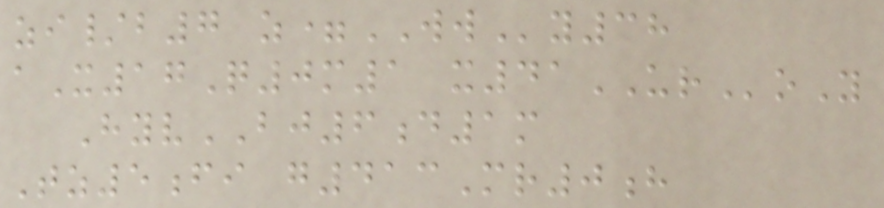zi/b7 z=WWy38
aX17Q0m1 x41URoY
HyvBJ6d1m
Tz5fi g413Mr0h
